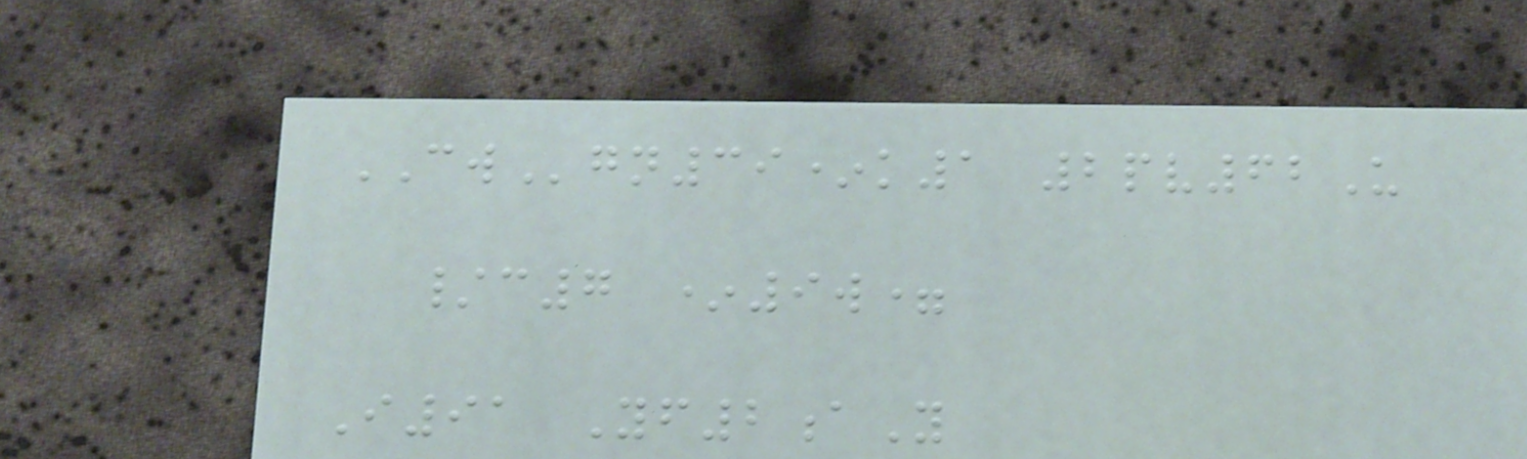CWgn39*k1 2pv62U
/c7 *9w=
I91 Yf2aY
